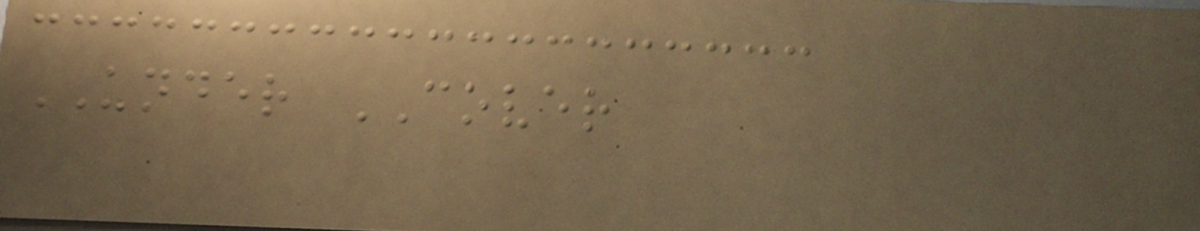UNDER COVER
